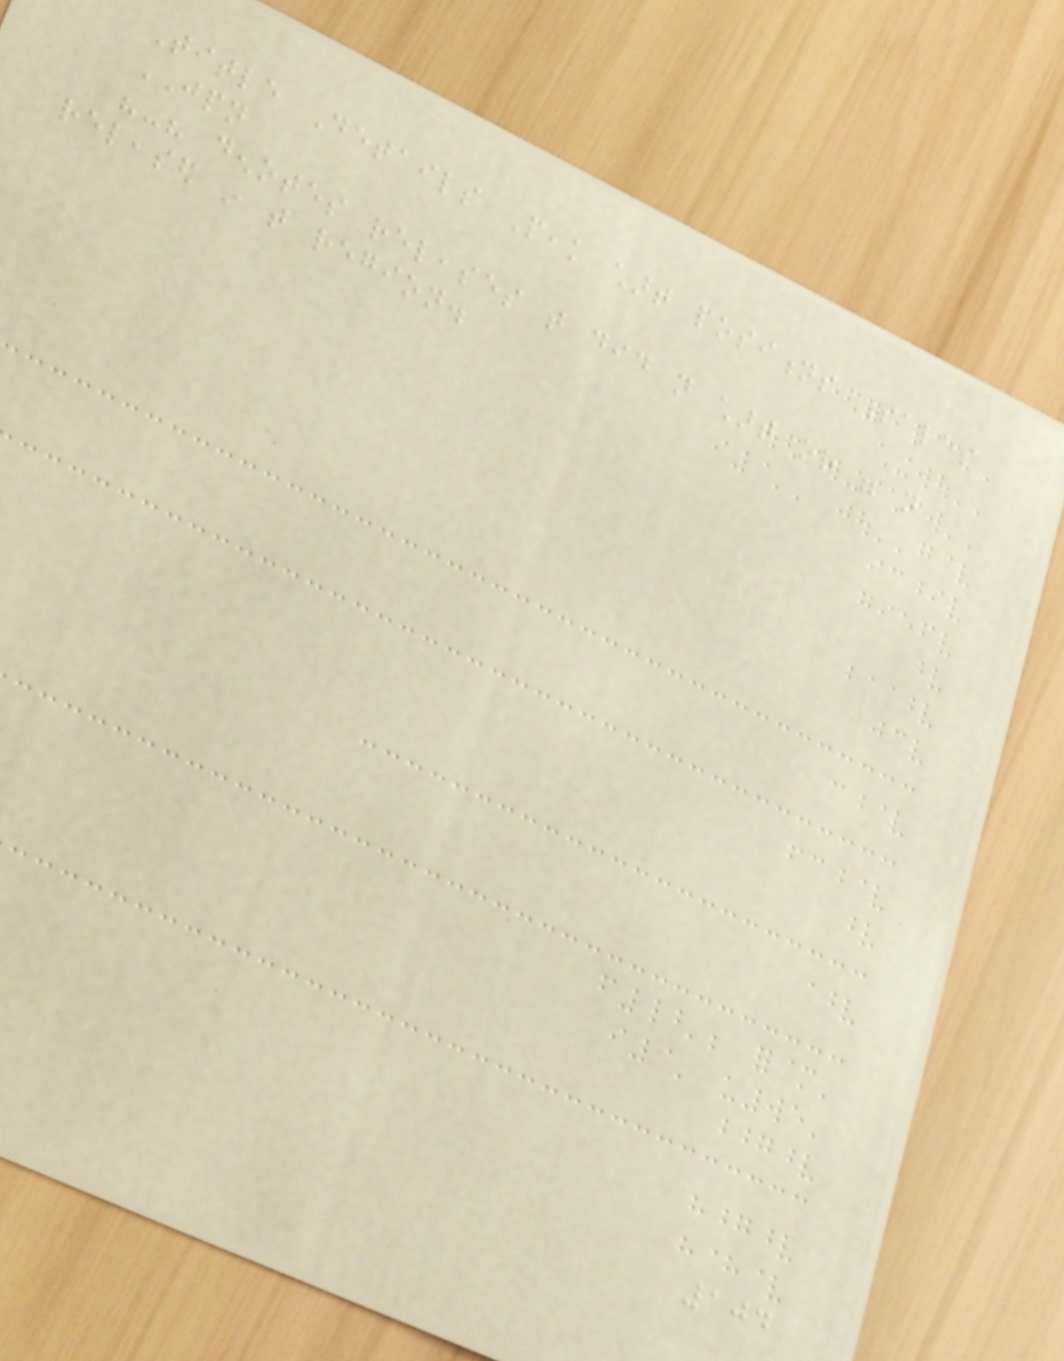Title Details Peak chart positions Sales
JPN
"-" denotes releases that did not chart or were not
released in that region.
104
